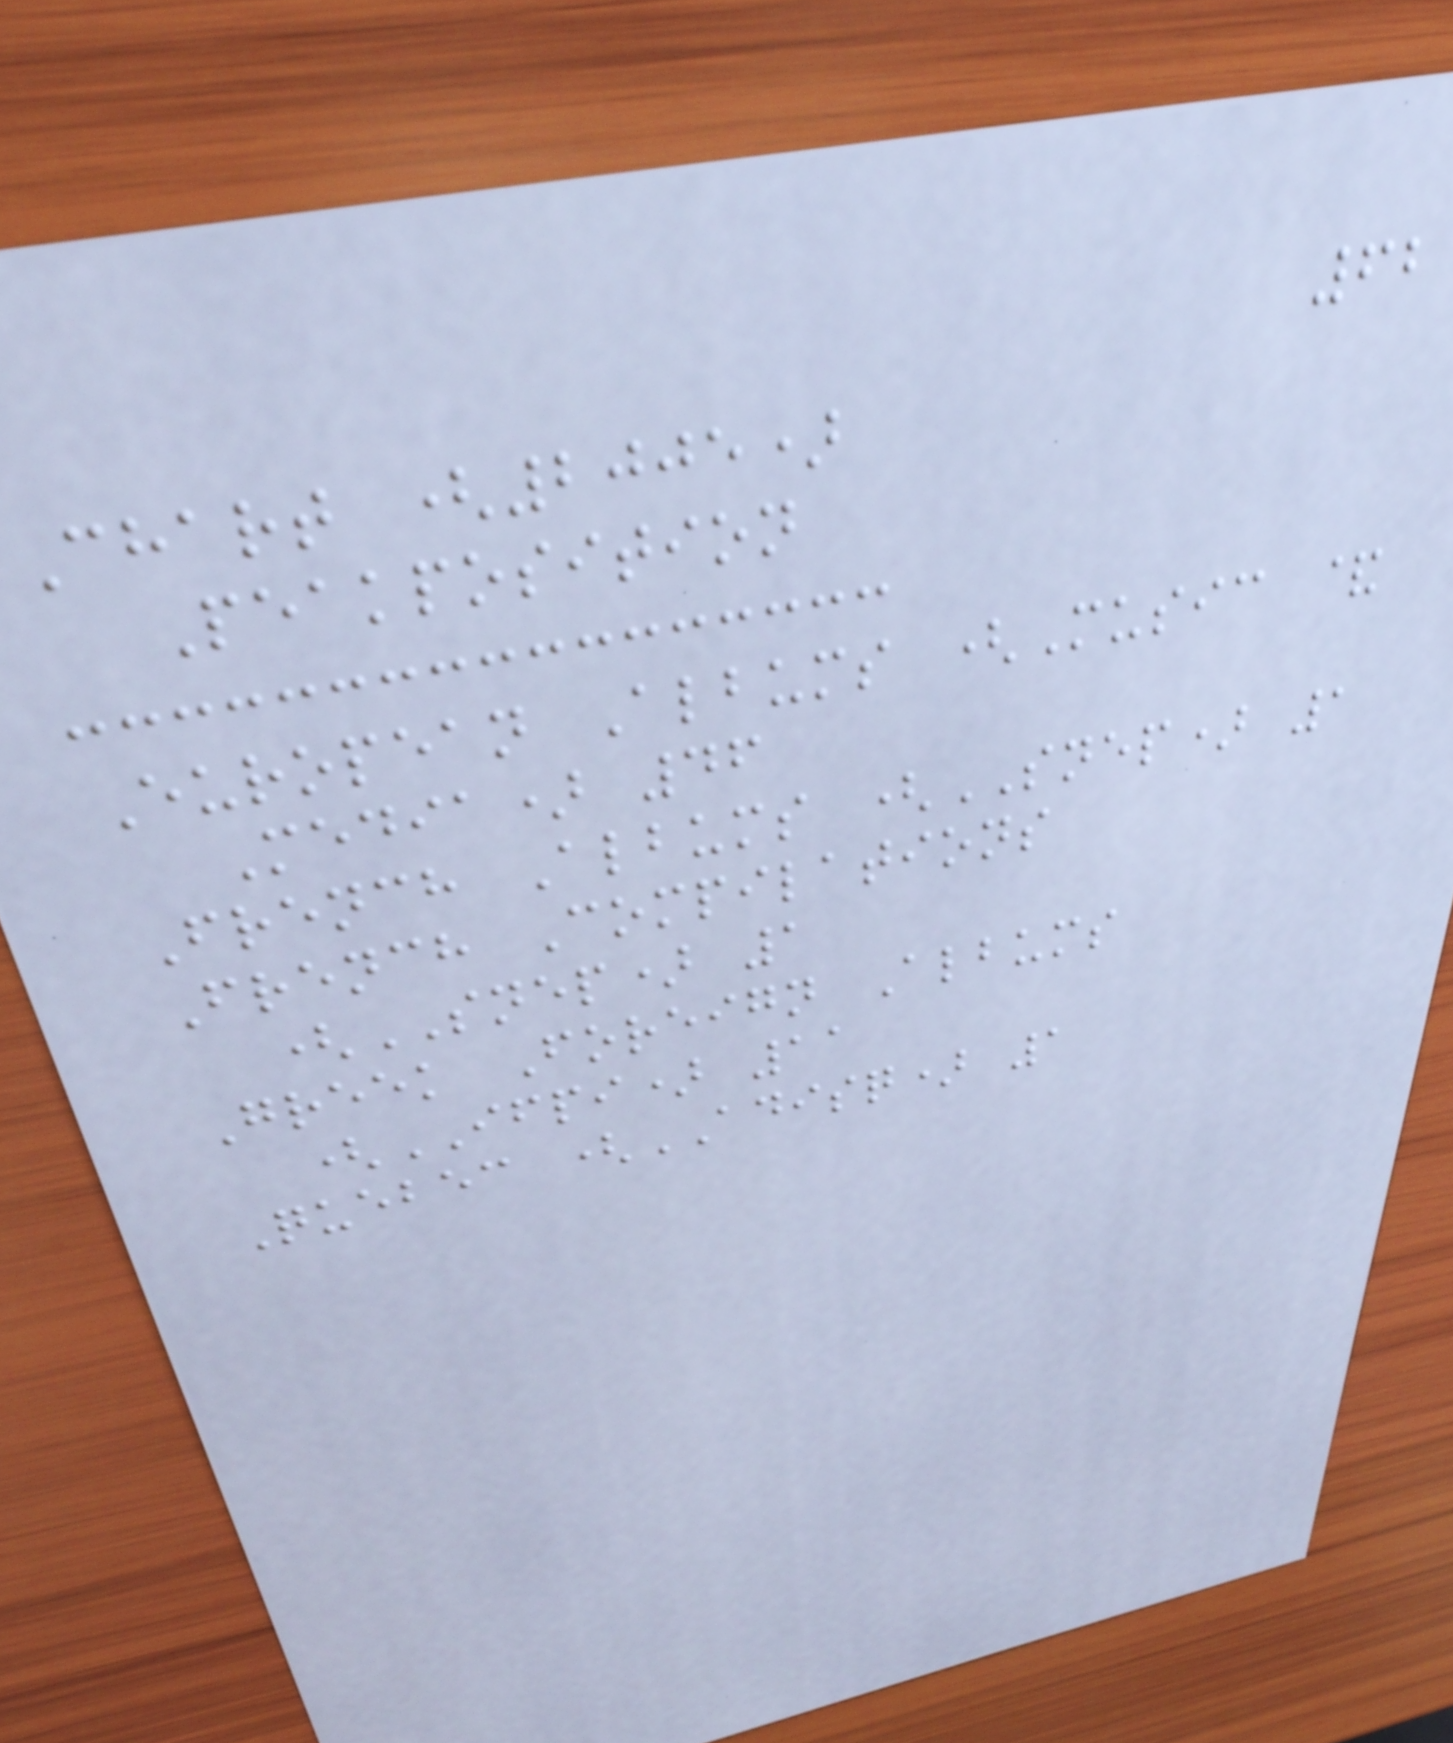62
Chart (2005)
Peakposition
European Albums (Music &
Media) 46
French Albums (SNEP) 1
French Compilations
(SNEP) 1
Greek Foreign Albums
(IFPI) 11
Quebec (ADISQ) 1
